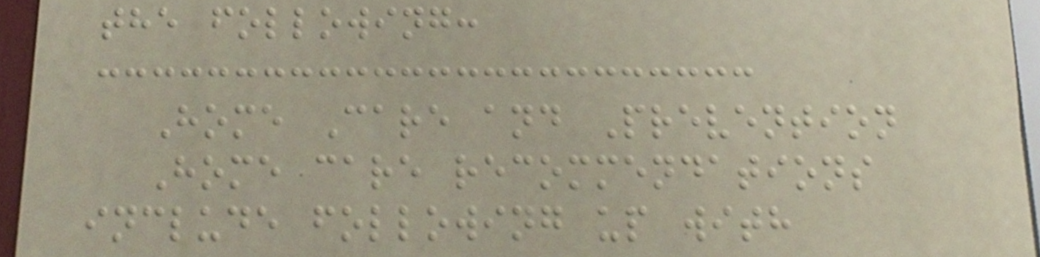the following:
Home Care and Prevention
Home care recommendations
include following up with
